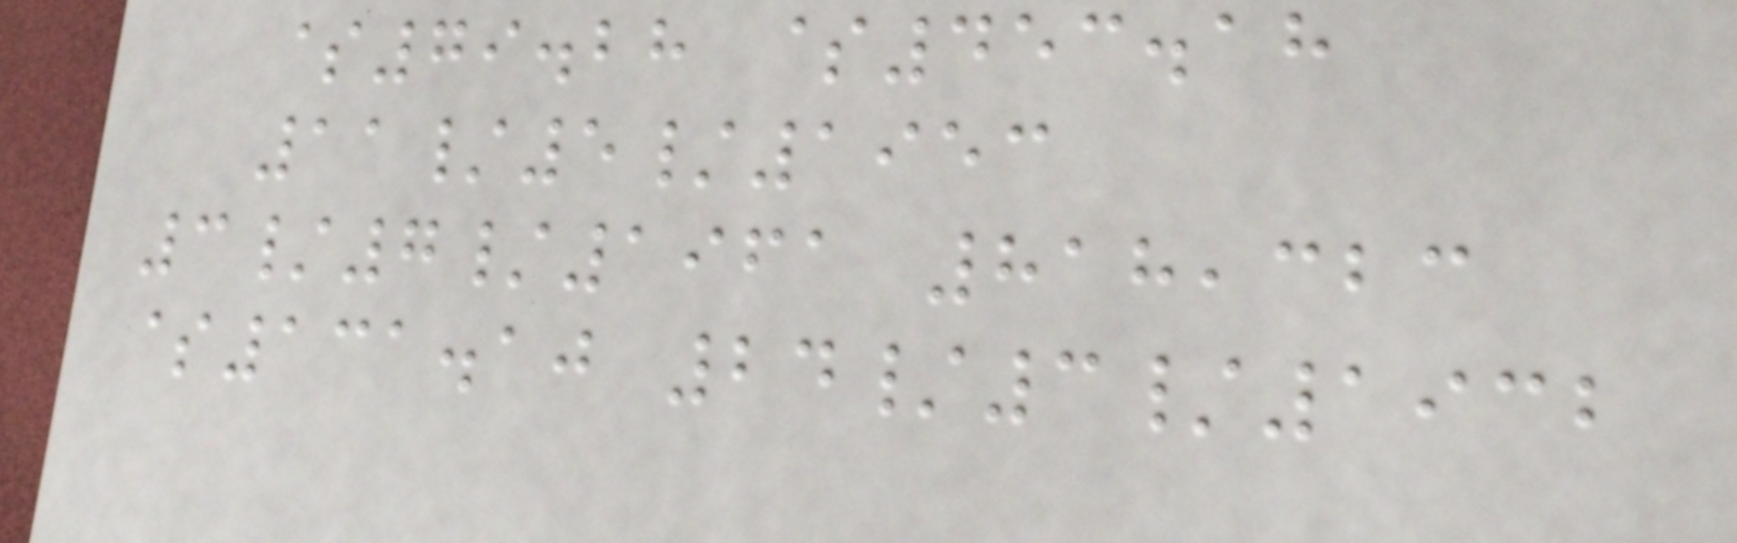$79.28 $453.18
11/5/1953
3/7/1961 818,323
$131.10 24/3/1932
